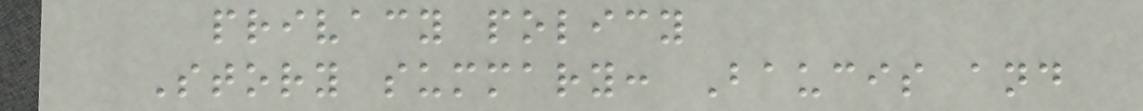privacy policy
Story summary: Baucis and
